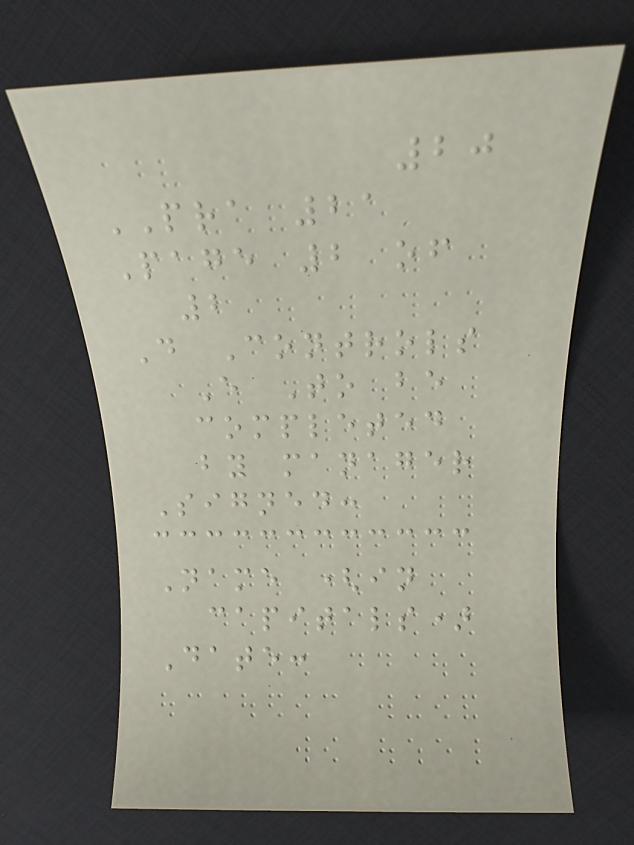20
PRA 21
Page 2 of
2
D Controls
E To be
completed
by manager
Signed:
Name (in
capitals)
Date:
